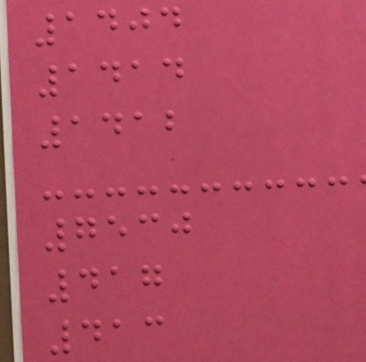1404
1414
1412
7530
417
413
